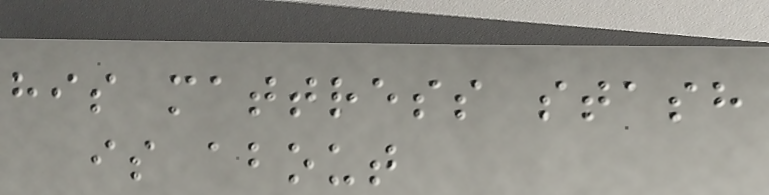his mattress stash
is about
